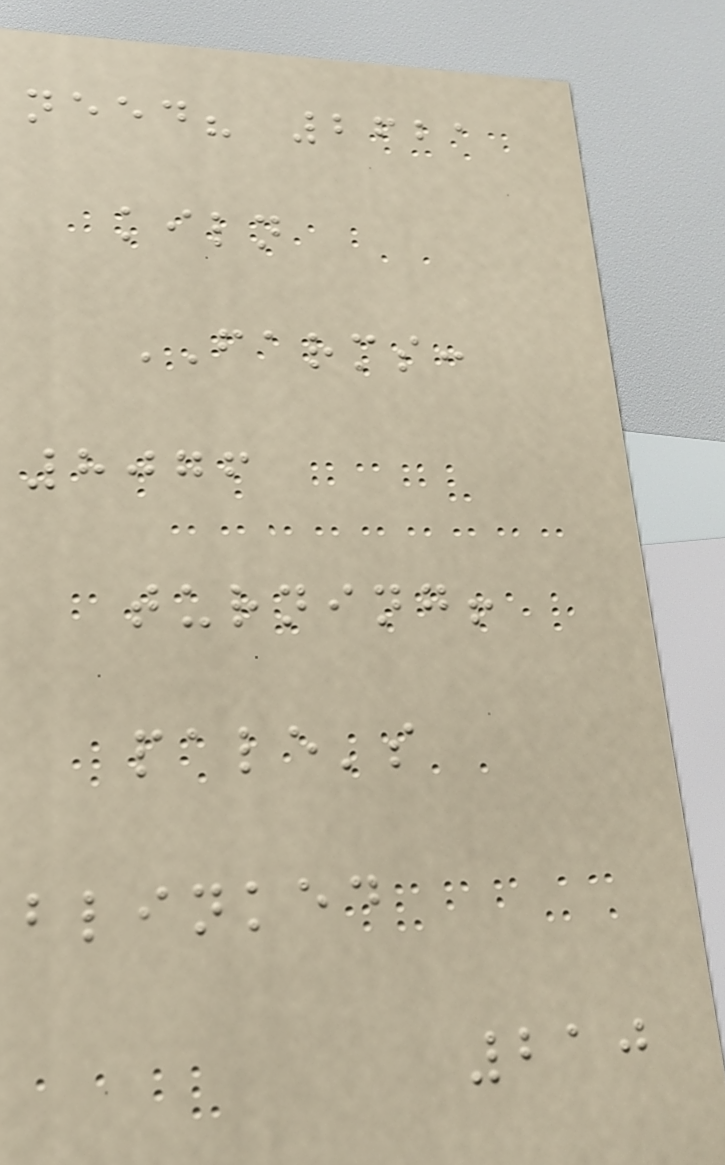need? 2621
kiln
FARMS:
8076
turning!
pale's
blinked
210
